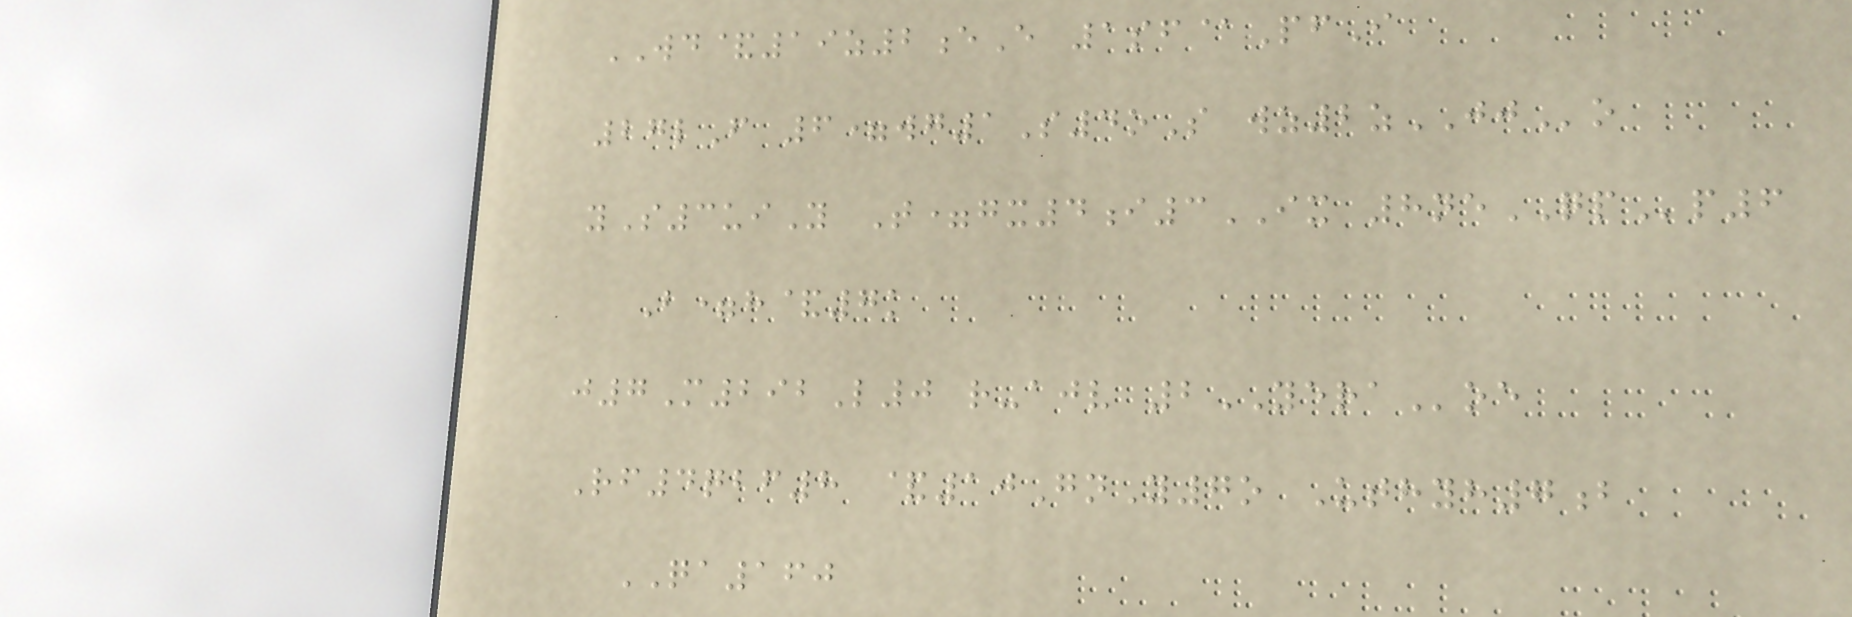WD&19z2eE 1sf@PfI
27lF 6=wg1S4oS wz2zJJo
yS3uiY T=gx4i3IX 8neQPp6
B=h&7k
j7M292L0 r-ajv 2YERAoe
Rf4qbf8 &10GnY7o Uthyh7b
QA160
